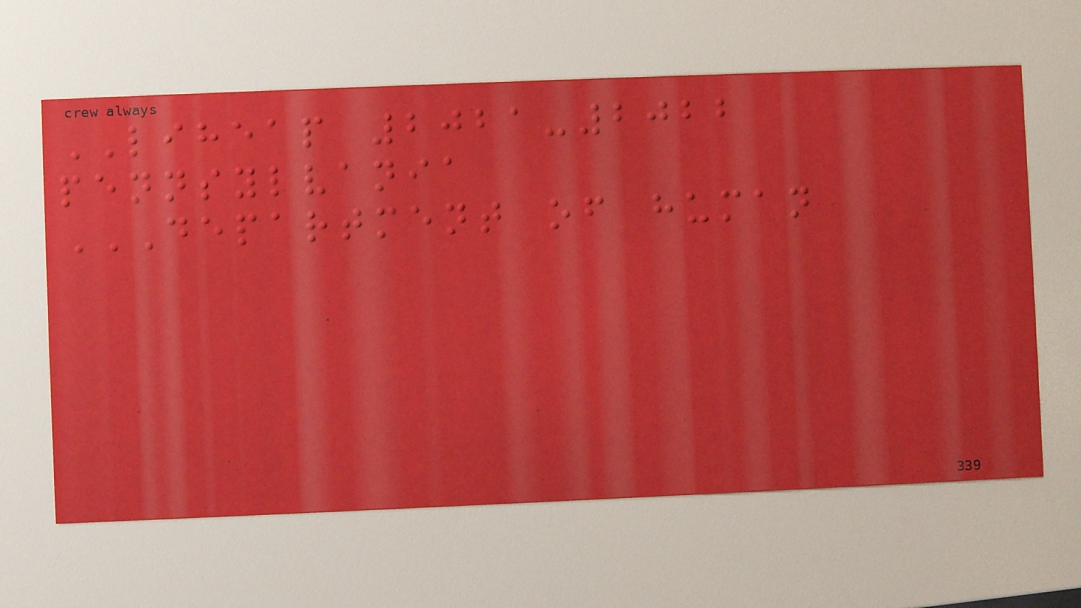LIHEAP 2021-2022
pennsylvania
DEPARTMENT OF HUMAN
